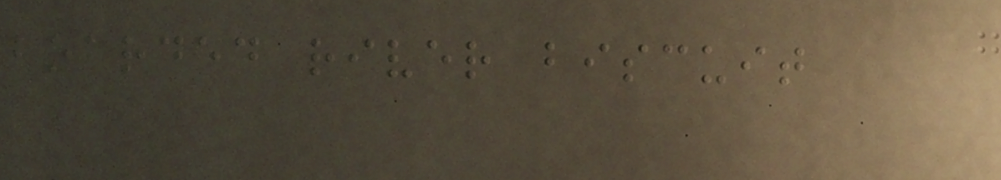boarded river biscuit
